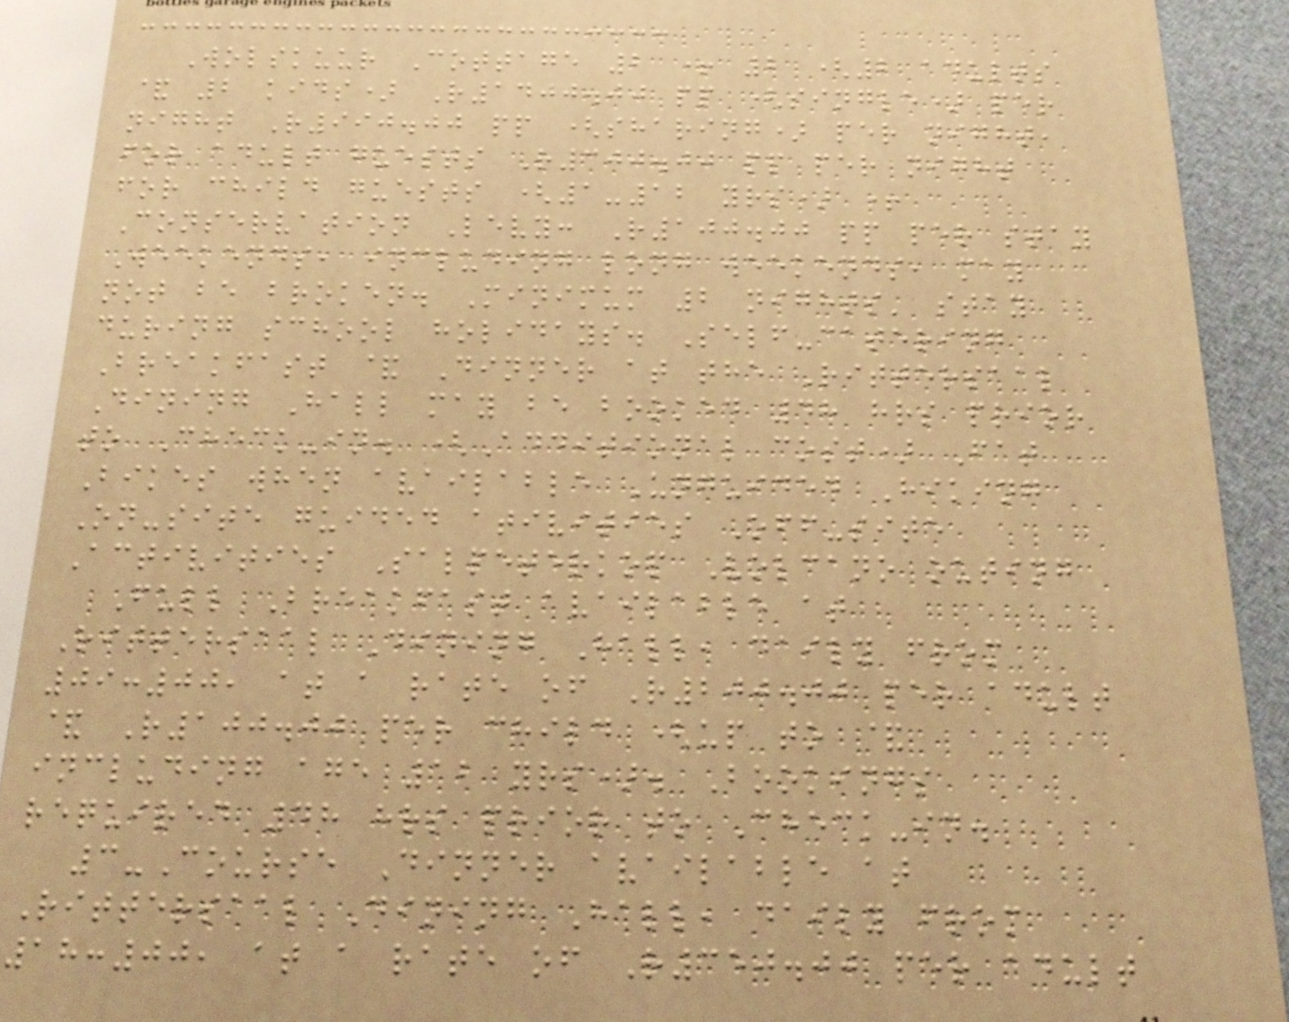Wolskuur Cottage 2 + 2 (2 adults
& 2 kids) R1400.00 pp (single) per
night R990.00 pp (sharing) per night,
for adult guests R300.00 pp per night
for child guests (1-12 yrs) +
Conservation Levy: R100.00 pp per stay
Weekends, including long weekends, may
not be broken. Minimum 2 nights' stay
during school holidays. Self-catering
Breakfast & Dinner at the Rittersaal
Dining Hall may be booked 48 hrs prior
to Check-in. (Additional cost) Fat
Bikes when available Unguided Hiking
On-site guided ativities Off-site
Activities Salpeterkop Volcano outing
Full Breakfast available at
Rittersaal Dining Hall, daily from
09:00, at a rate of R200.00 per adult
& R100.00 per child (up to &
including age 12 yrs). Bookings
required 48 hrs prior to Check-in.
3-Course Dinner available at
Rittersaal Dining Hall, daily from
18:00, at a rate of R350.00 per adult
